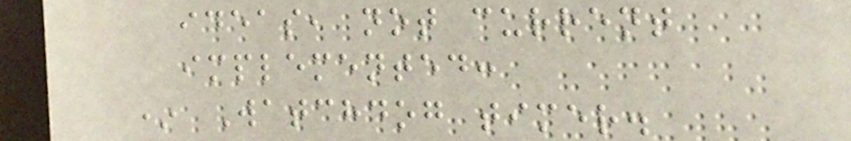ideas, not current
implemented:
* Watchdog timer.
